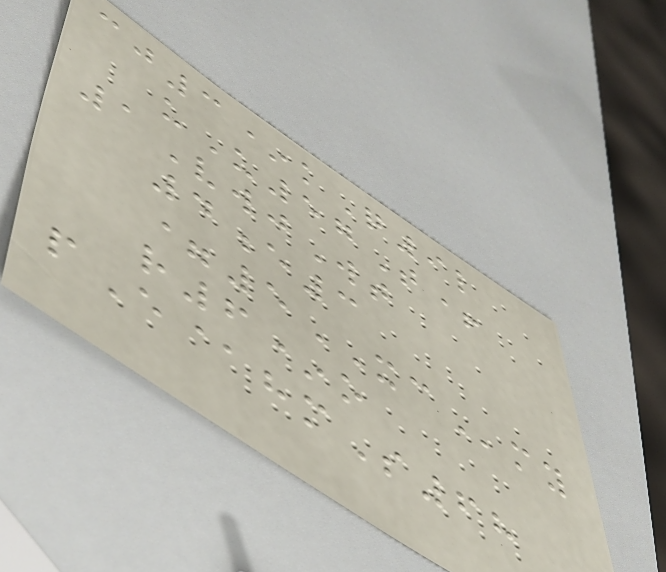cj3*kQ9l
uU57T+
1VwjWt
4e3
=5XCmy
r6*o
pE@hmS68
